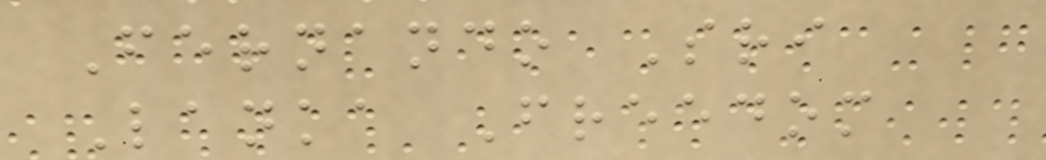Fernando Sri
Lanka Freedom
